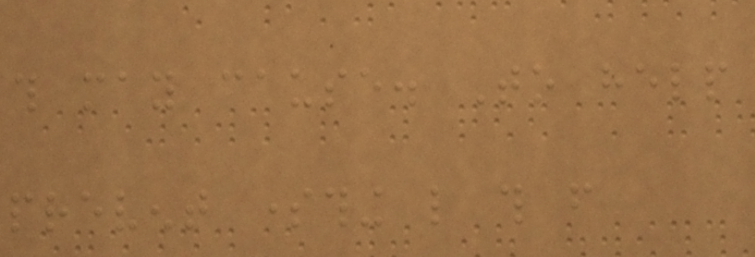this may cause. To help
prevent something like this from
